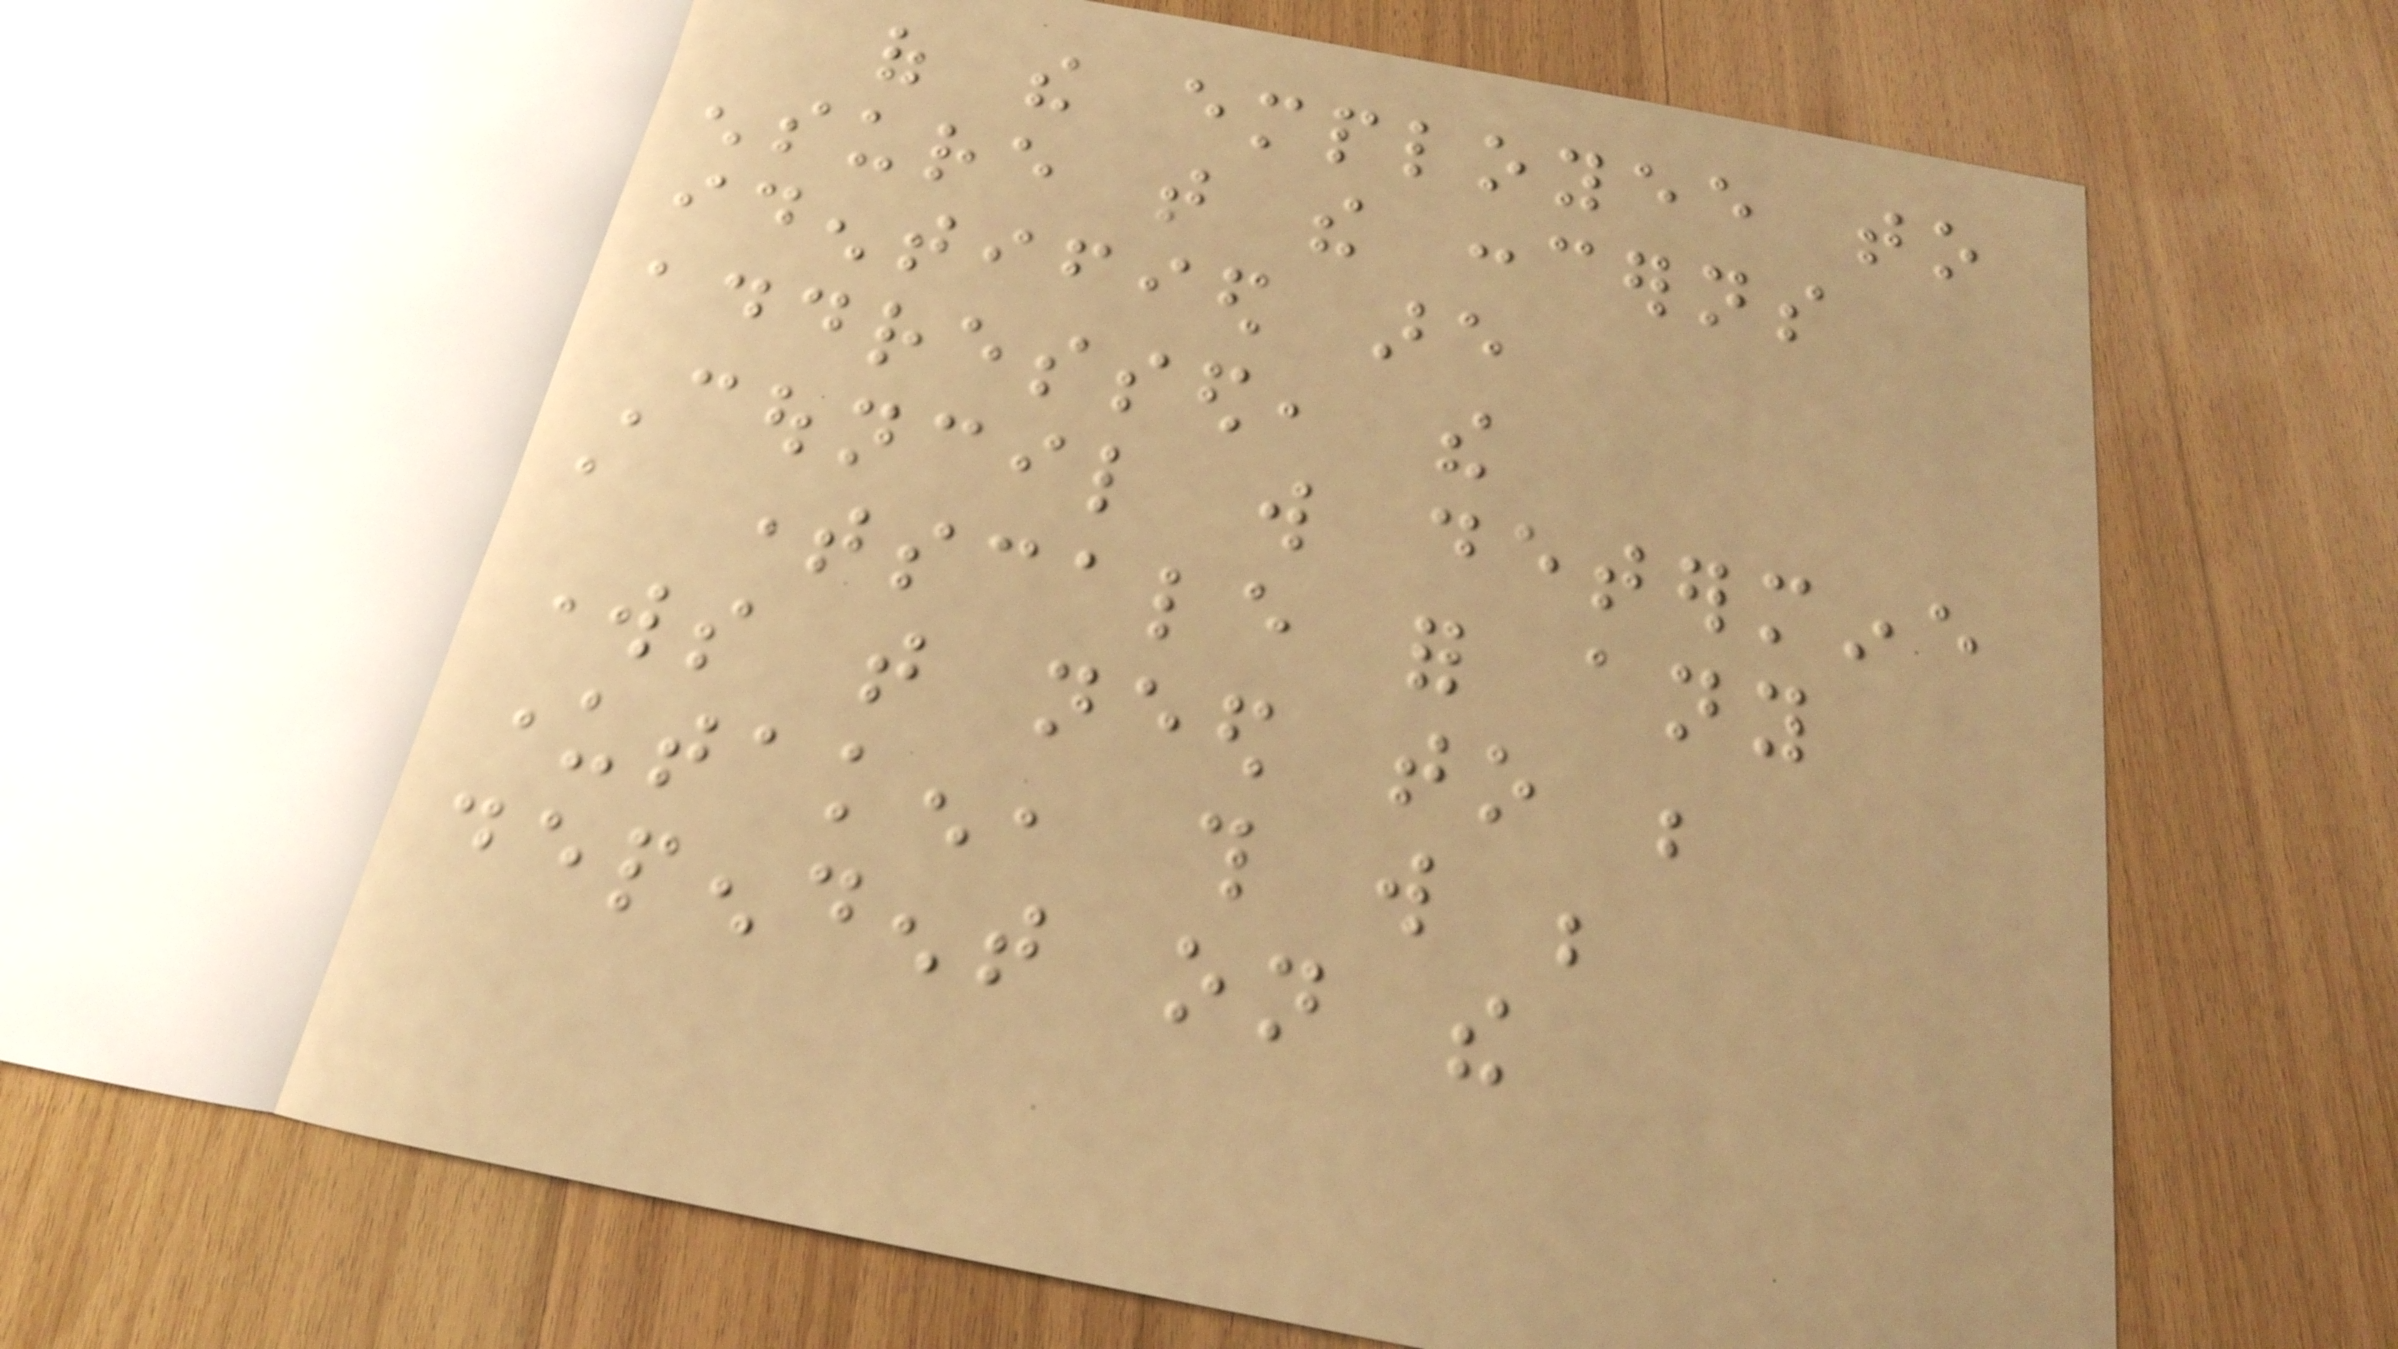of the employee to
ensure that the concerns
identified are
addressed, the
Council will determine
a timescale for any
works that need to be
undertaken, this will be
dependent on the
